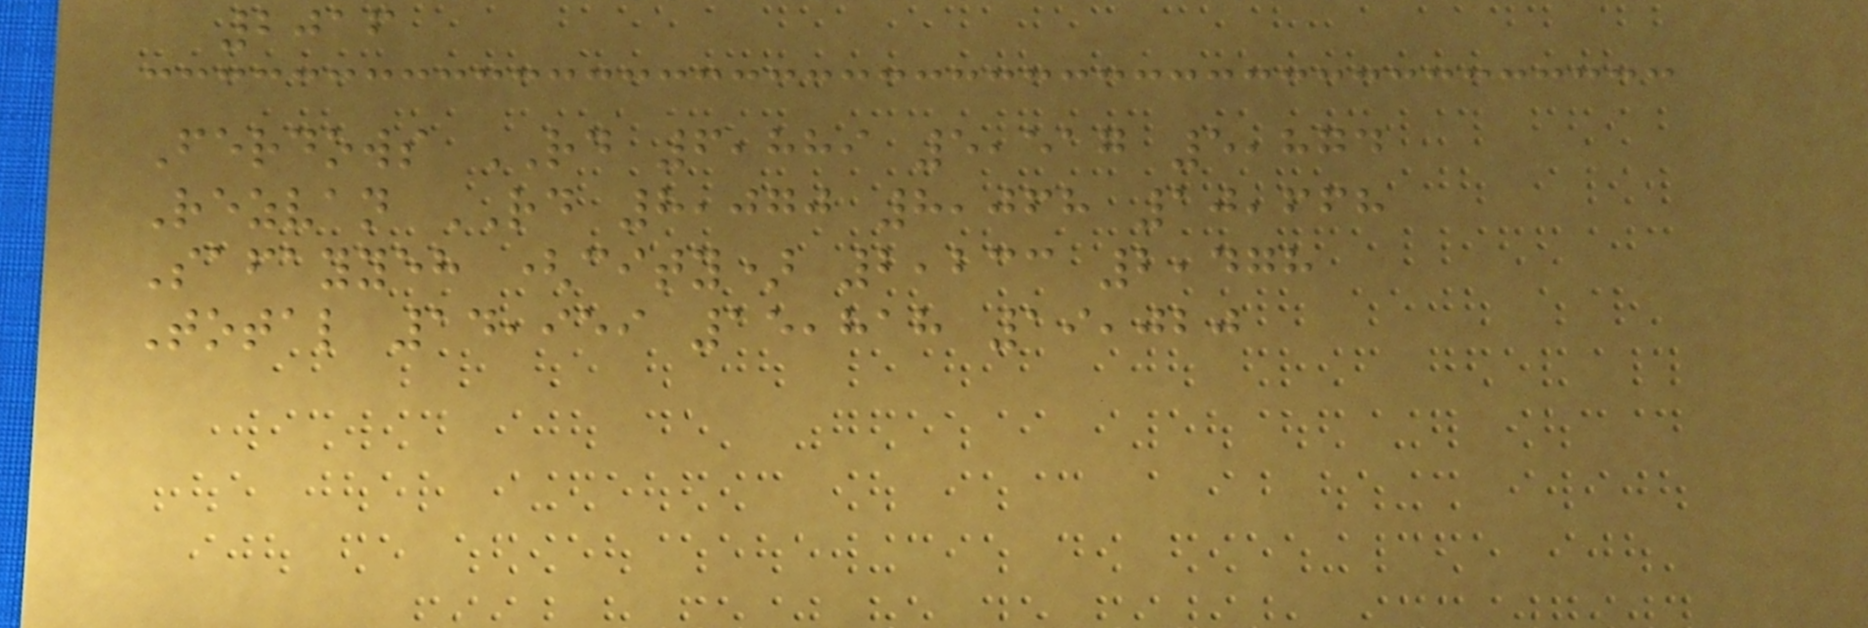2016
Ferdows RD 6,889 5,517 5,874
Rezvan RD 8,070 8,068 10,668
Safayyeh (city) 2,233 2,478
Total 14,959 15,818 19,020
